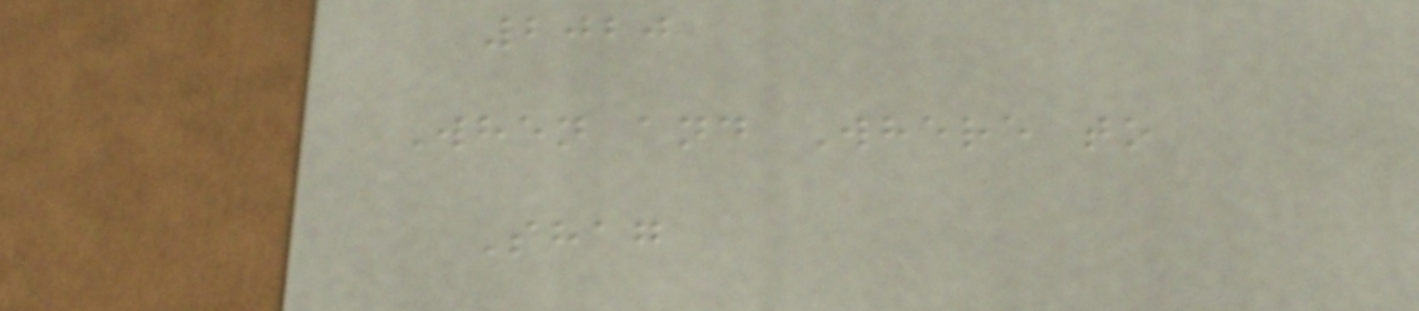2020
When and Where to
Shag
